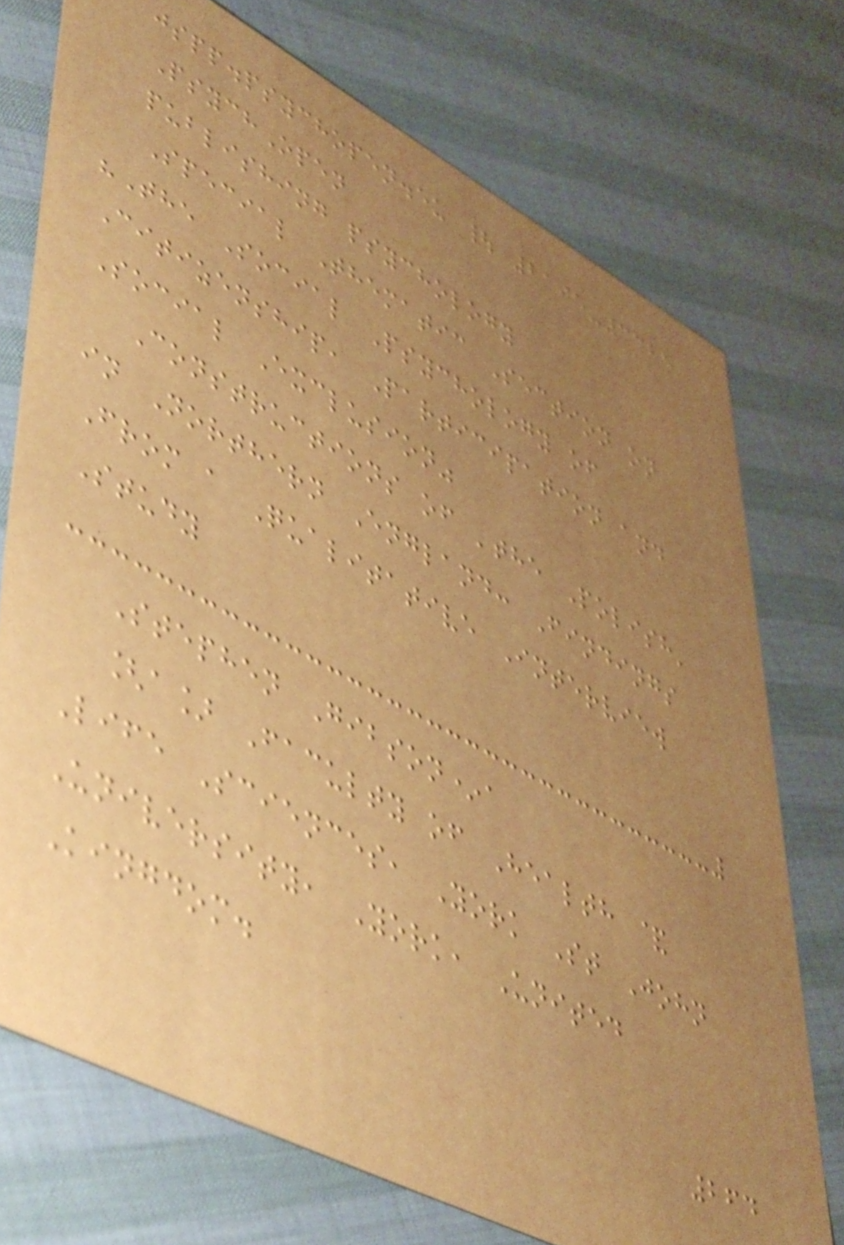jspp.psychopen.eu | 2195-3325
PsychOpen
publishing psychology
Special Thematic Section on
"The Social Psychology of
Citizenship, Participation and
Social Exclusion"
Constructions of 'the Polish'
in Northern England: Findings
From a Qualitative Interview
Study
Stephen Gibson*a
[a] Faculty of Health &
Life Sciences, York St John
University, York, United
Kingdom.
264
